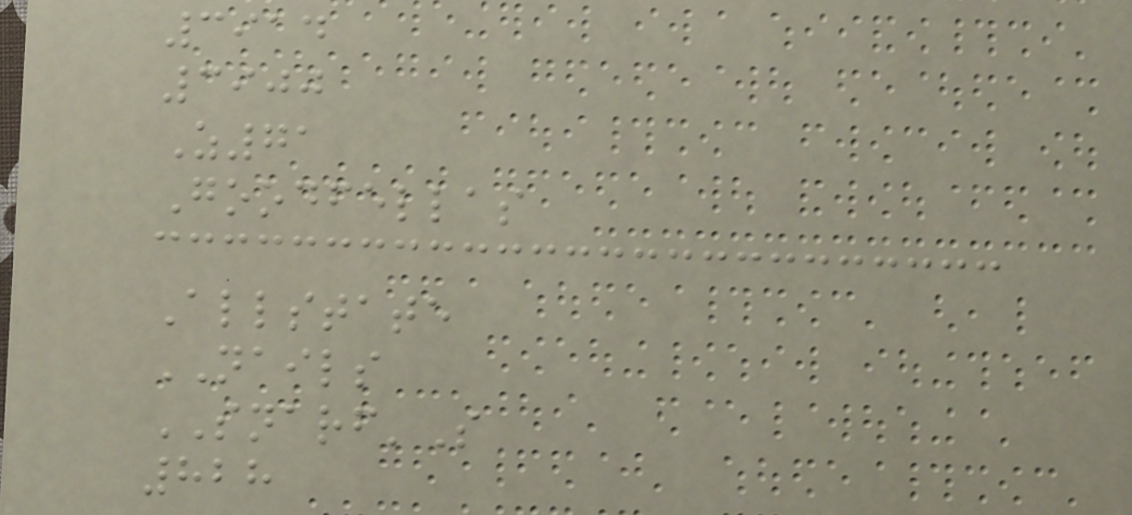3914
3900
Z71
Goodfellas
Allstate
NAILS
SNARF'S
828
